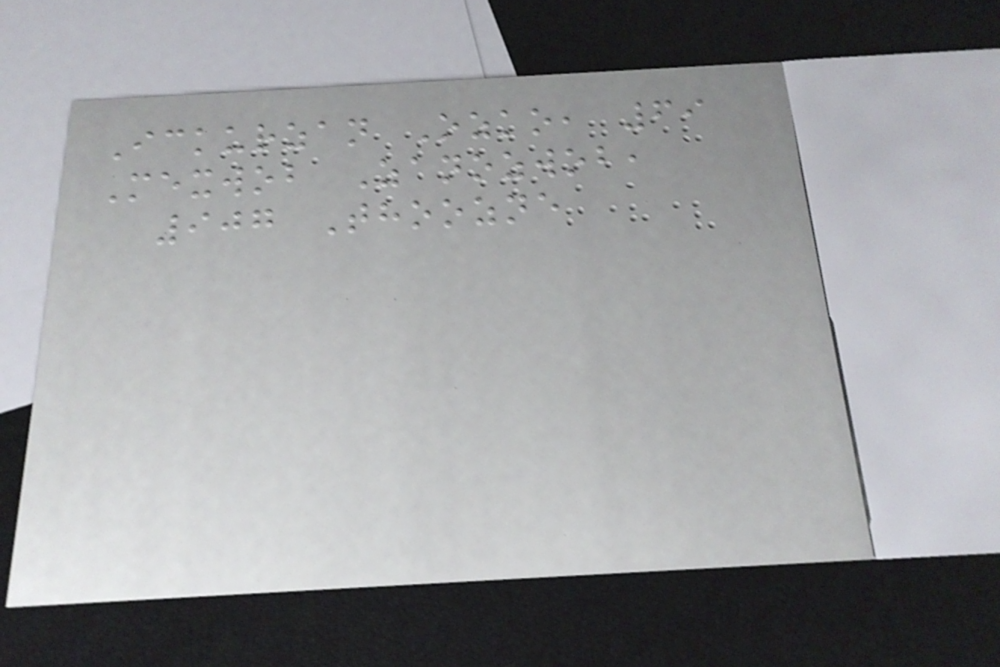Ickurzan Ozko, 69
Mexwob Zanozwob,
907 Thoozne
